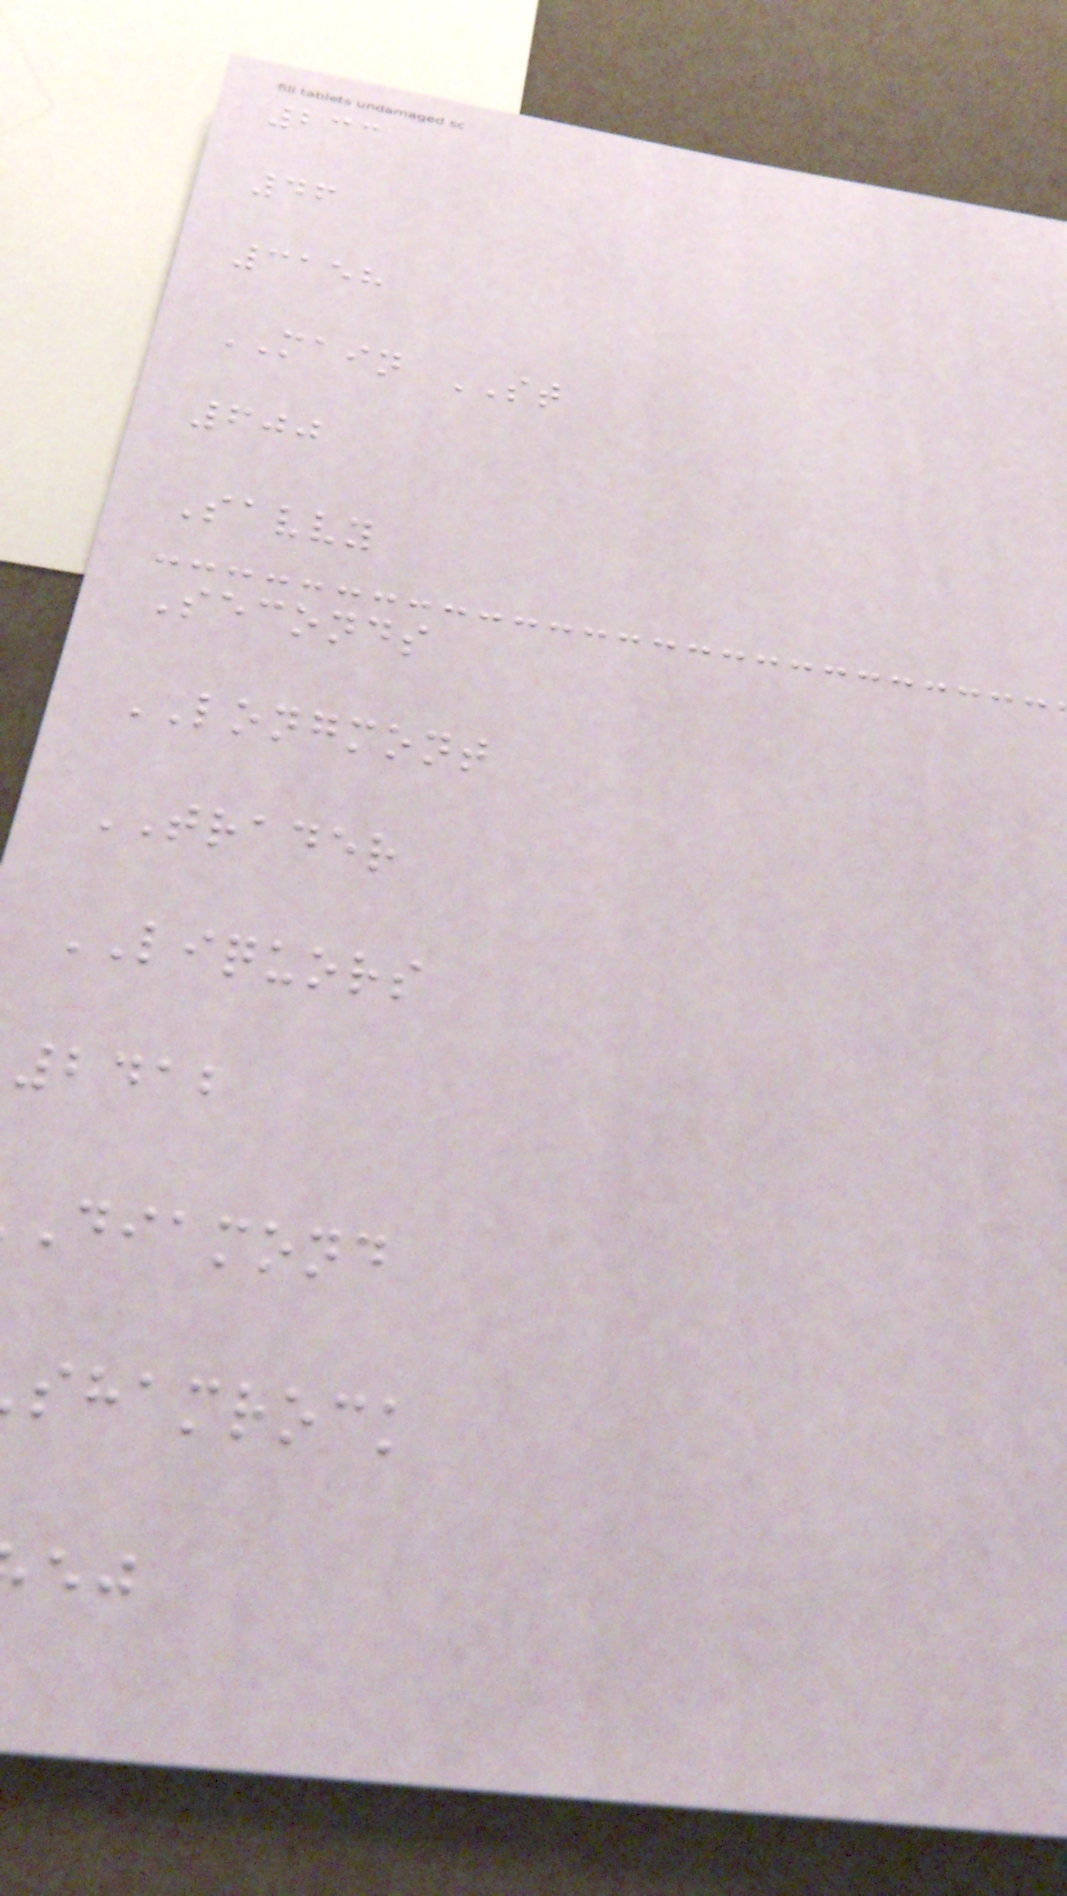233
46
3158
MAIN ST
600
Savvy
Seconds
LONGMONT
TRADER
LIQUORS
2412
diamond
shamrock
